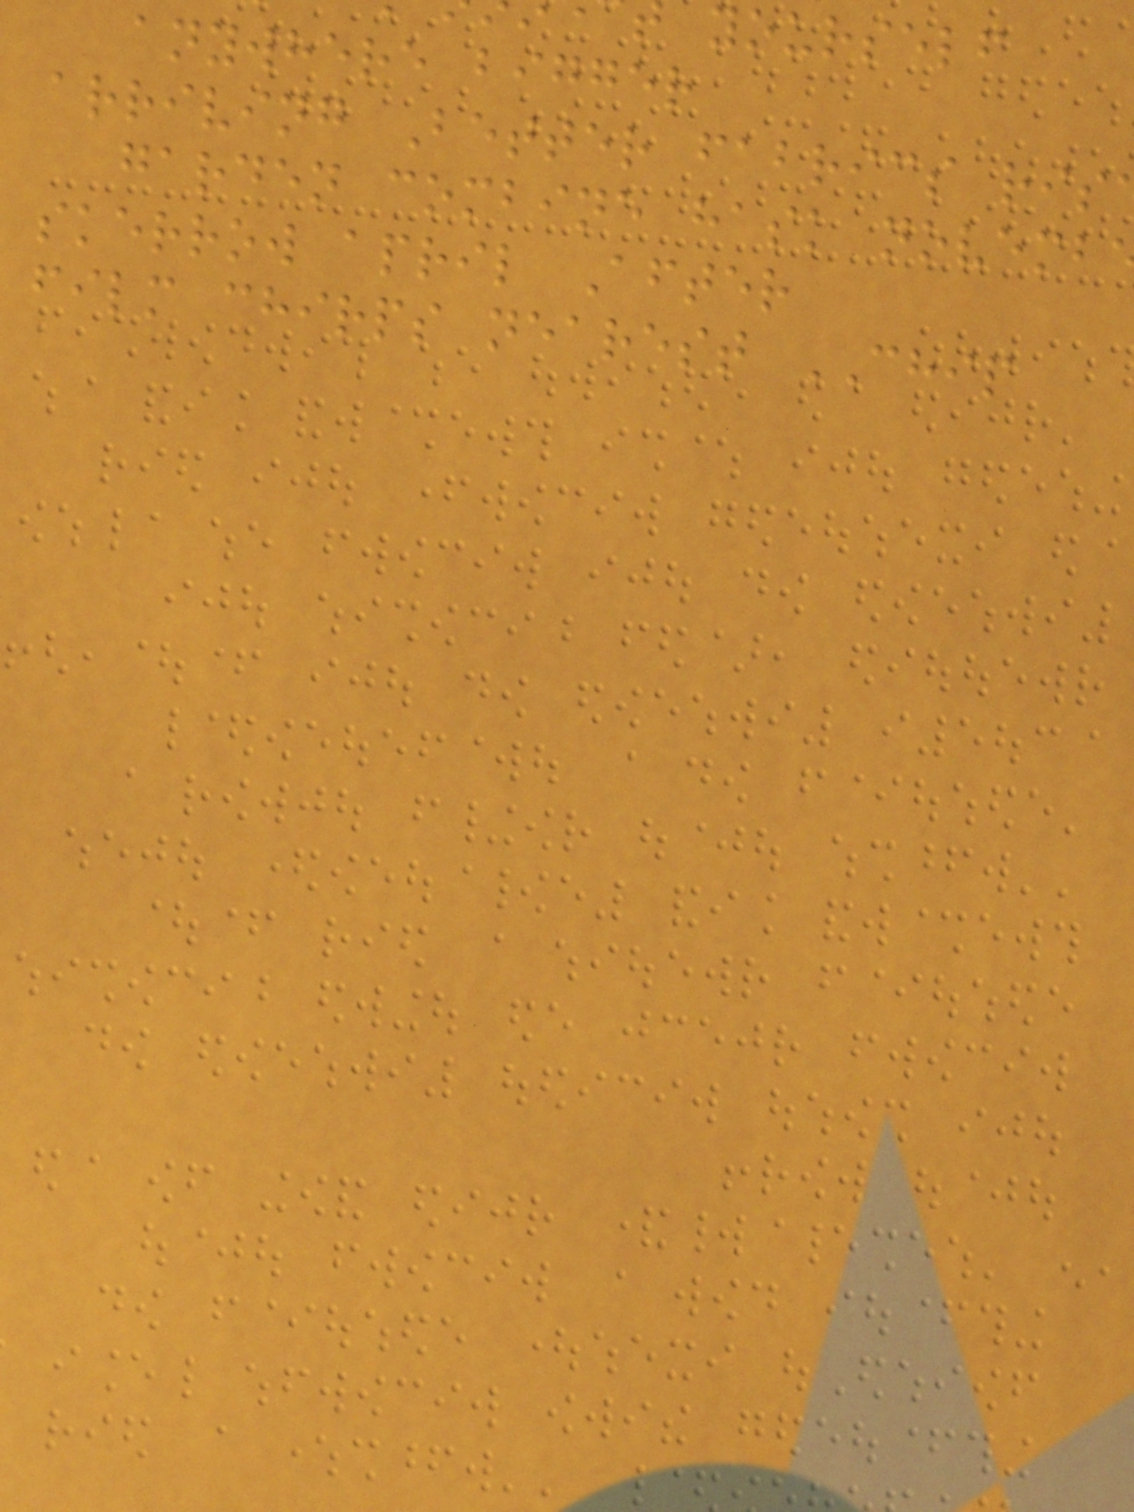yourself
anywhere bigger
arriving Better fabrics ris
garden combine hask novemb
skerrow april After
film chirps nearest CHIP
